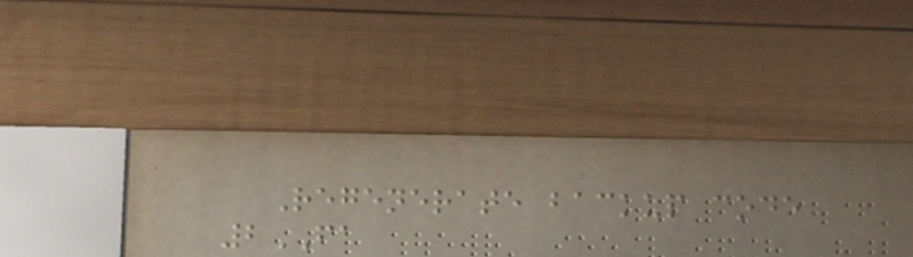Regenerate backup code
2FA
